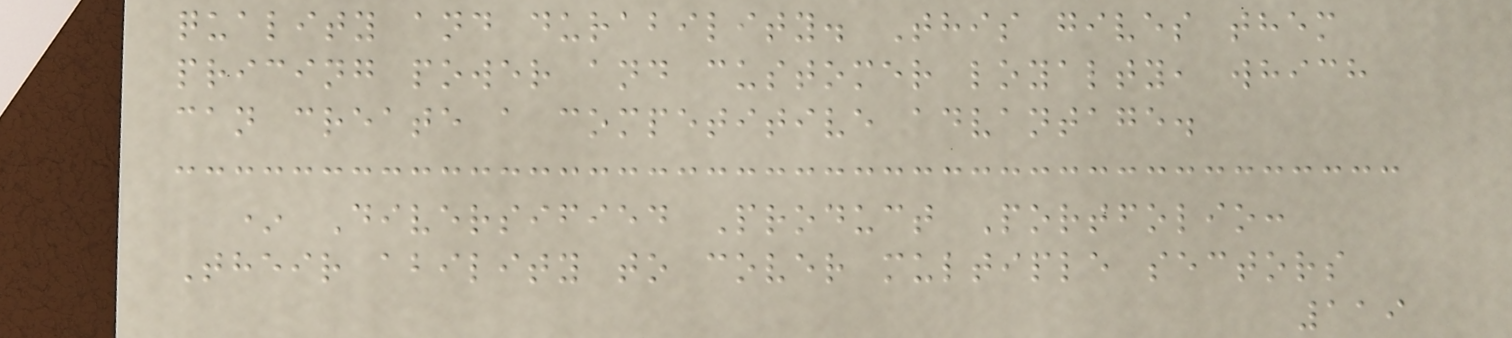quality and durability. This gives them
pricing power and customer loyalty, which
can create a competitive advantage.
* Diversified Product Portfolio:
Their ability to cover multiple sectors
119
